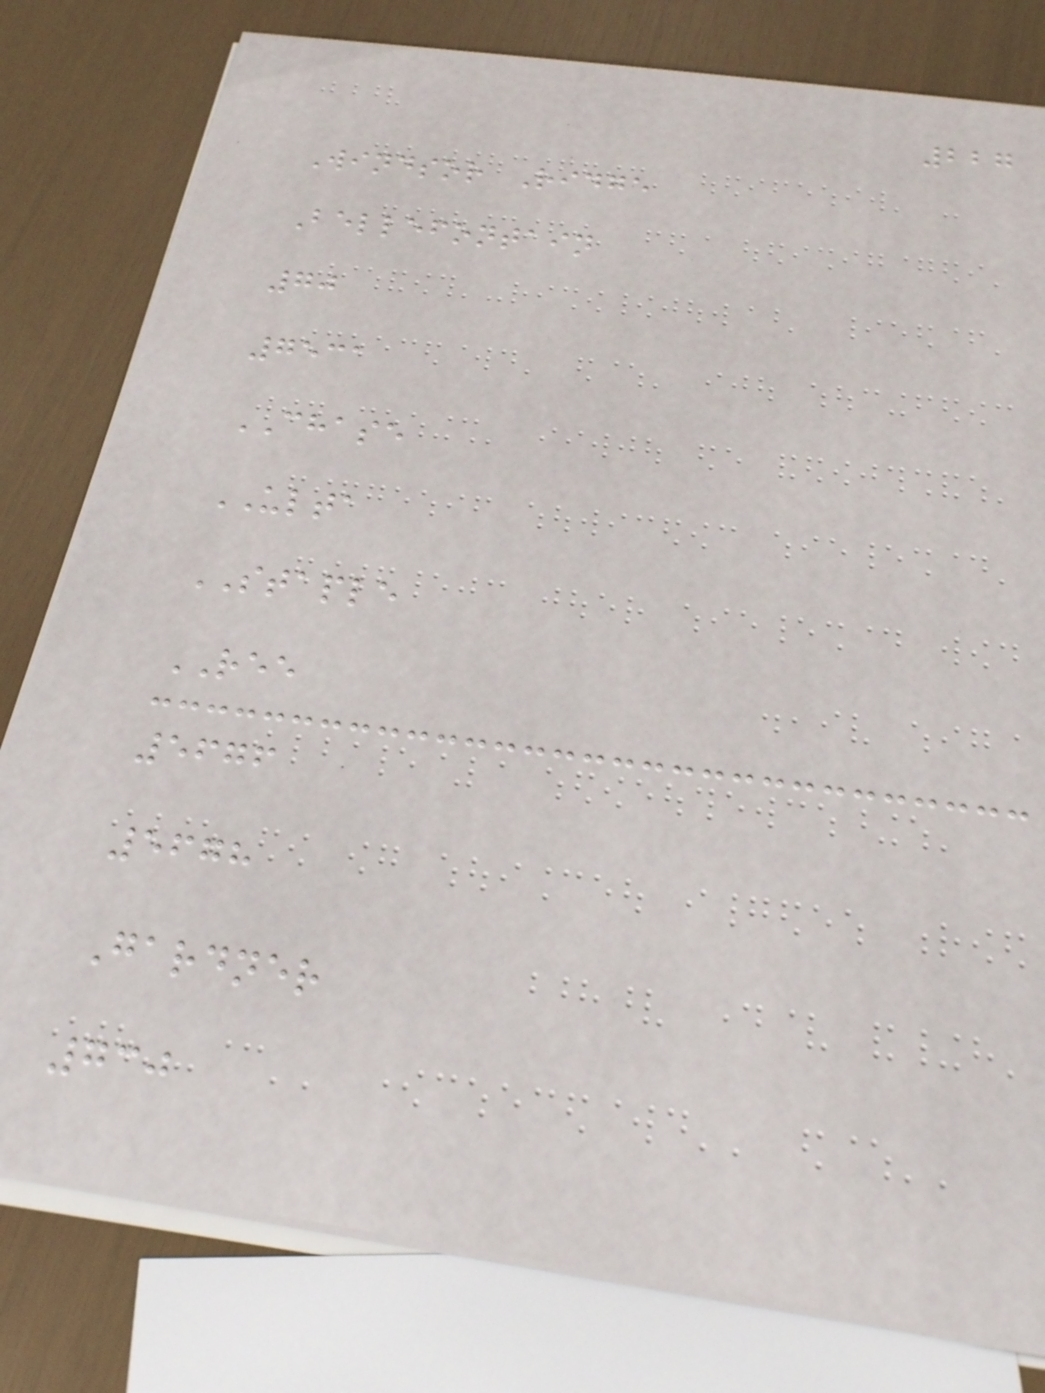227
Windsor Ridge
Bellefontain
70
7531
CHASE
ULTA
STAPLE
REE
5676
5678
Gardner
730
